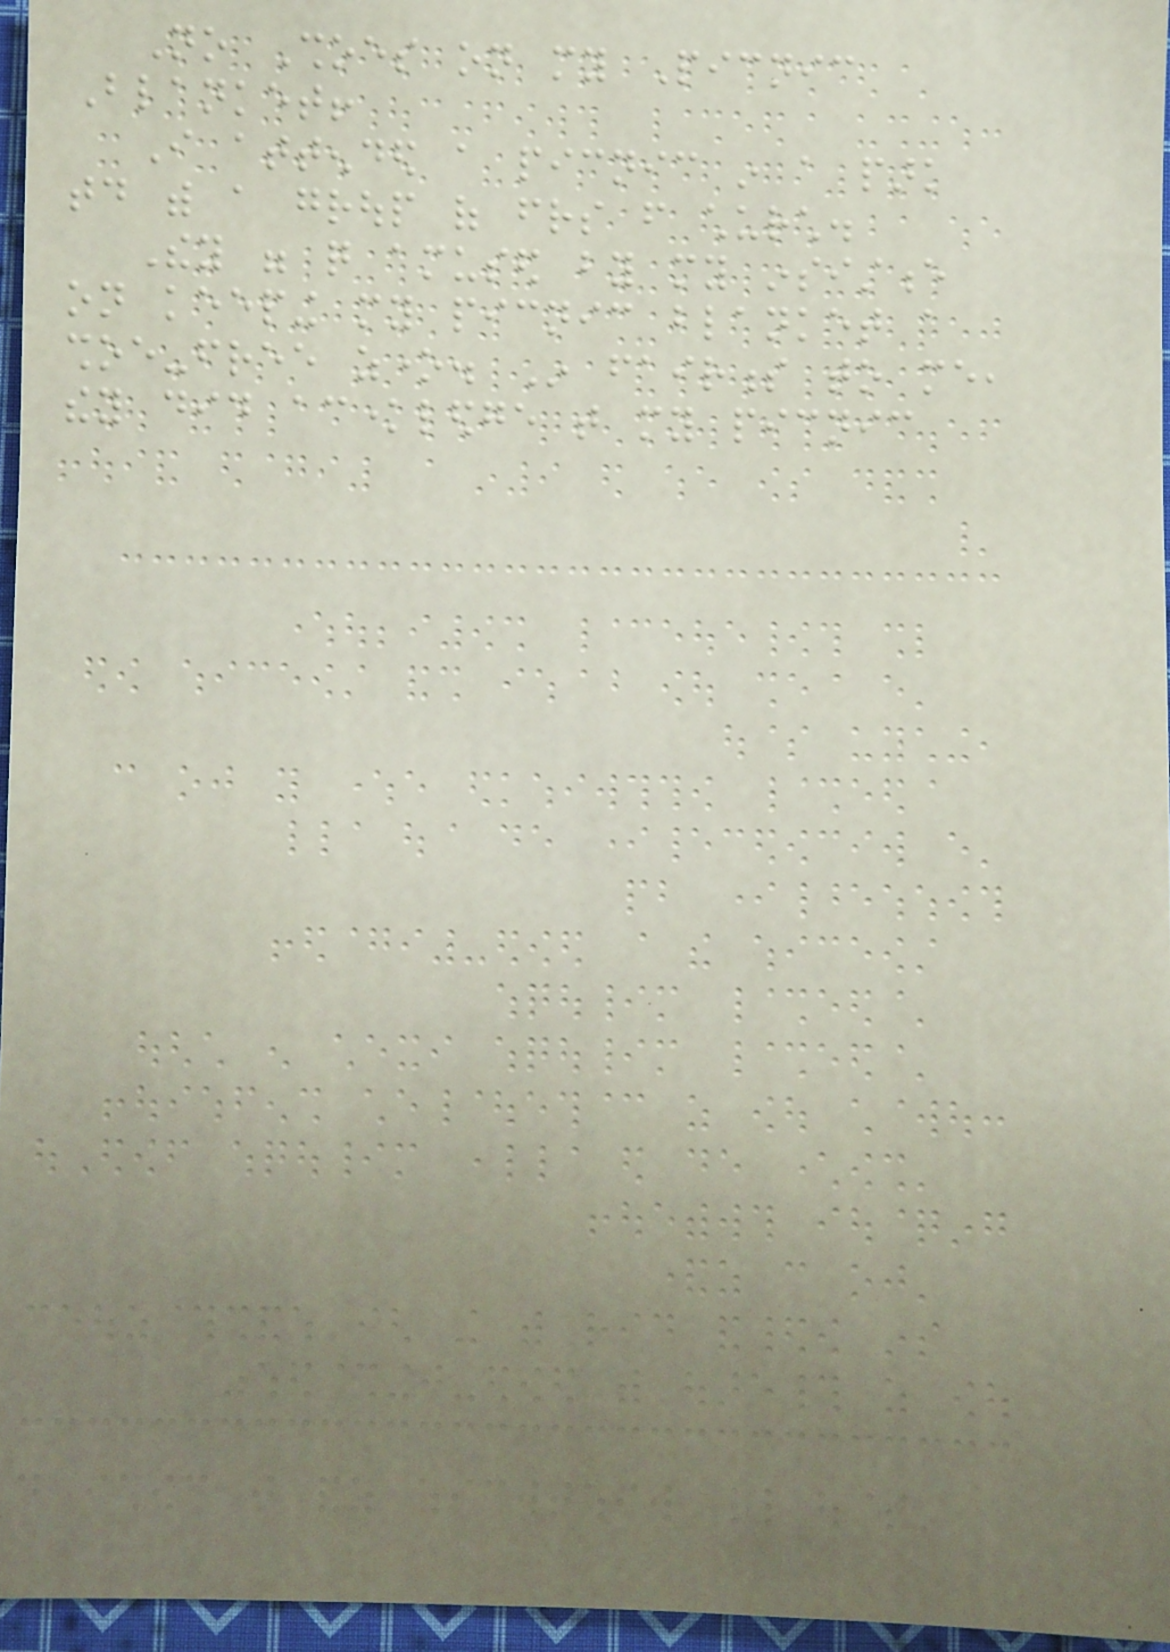No Shoes on my Picnic
Blanket!
I attended a picnic in a park
today with a group of friends from church.
They were quite amused by my insistence
on keeping my picnic blanket a
shoe-free zone. In fairness to me,
they did acknowledge that my picnic
